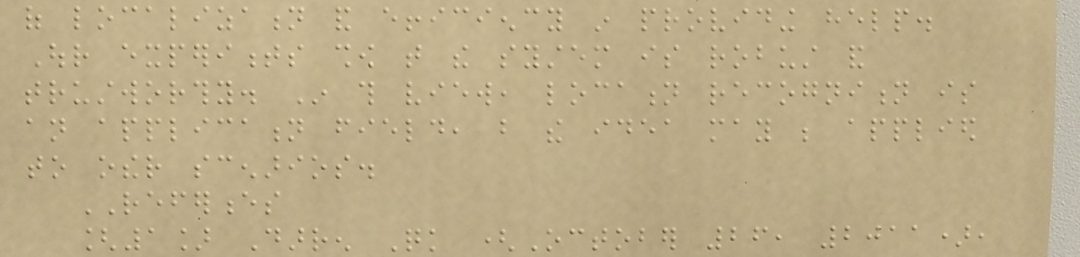of localization and efficiency in providing help.
Our experiments show that the system is robust and
trustworthy. In this view, location recognition is
an application field, but the idea may be applied
to other scenarios.
REFERENCES
[1] Darren Quick (October 26, 2011),
